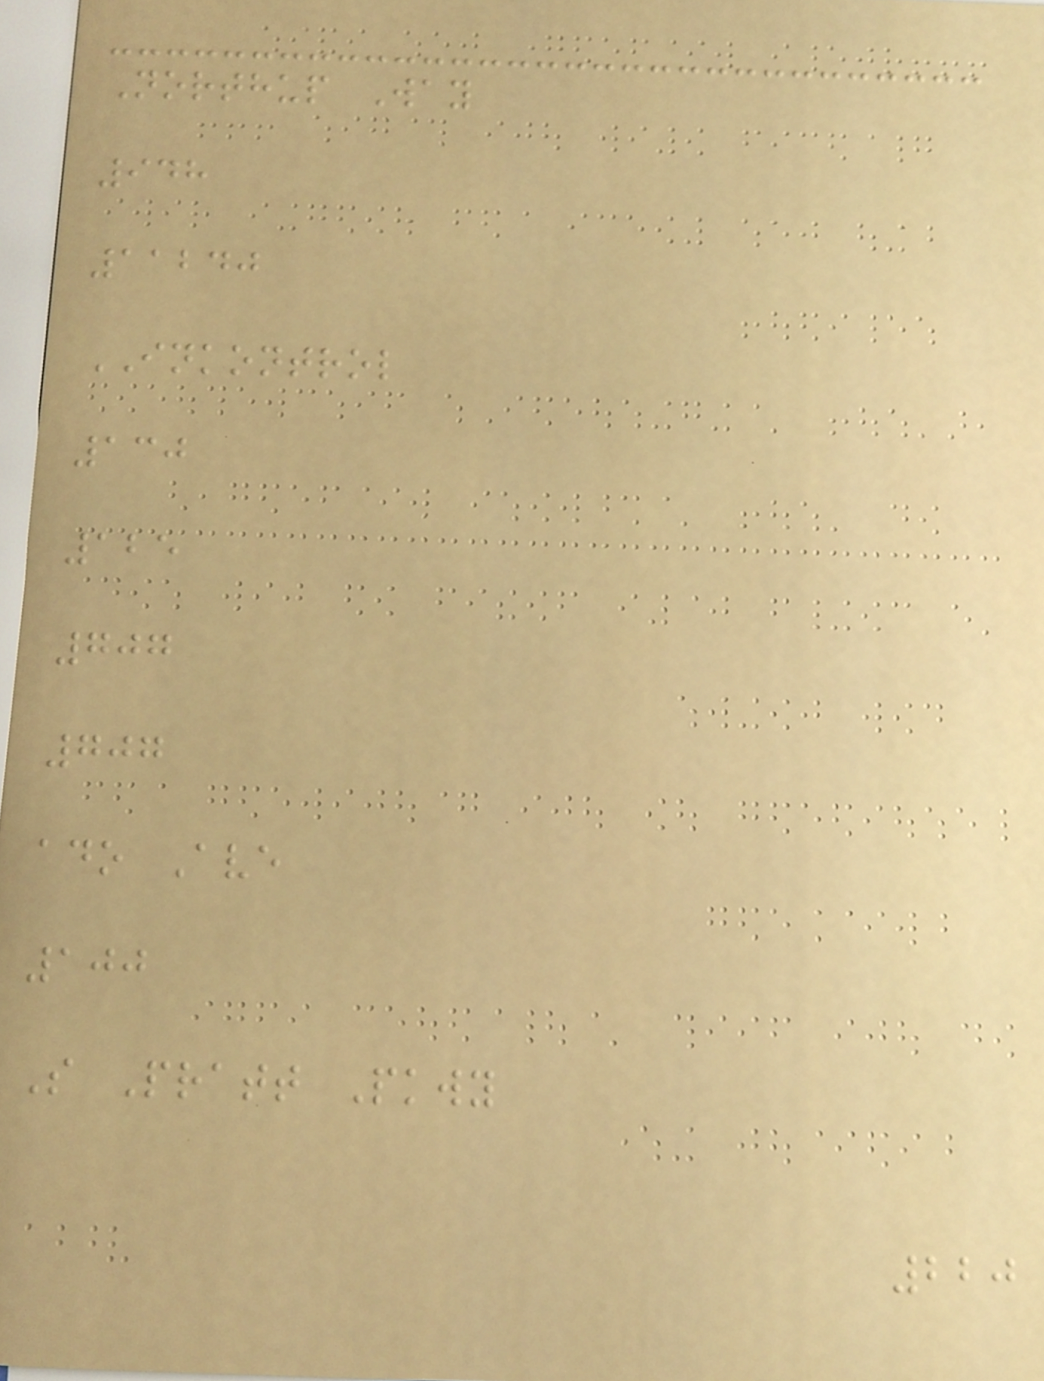Northup Way
948
11240
INKONTROL
130
125
707
707
ado Ave
100
S Pratt Pkwy
220
